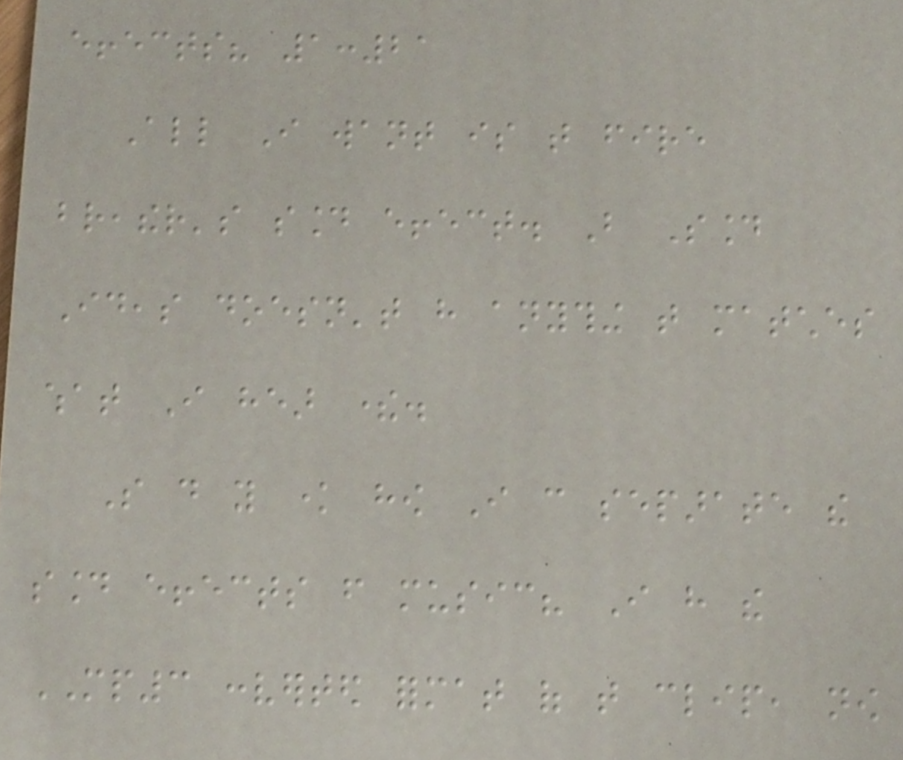effects? 1:21
All I want is that fire
breather's sound effect. But Sound
Ideas doesn't have anything that matches
what I hear there.
So do you know how I can separate the
sound effects from music? I have the
MP3 converted format of that clip, now
